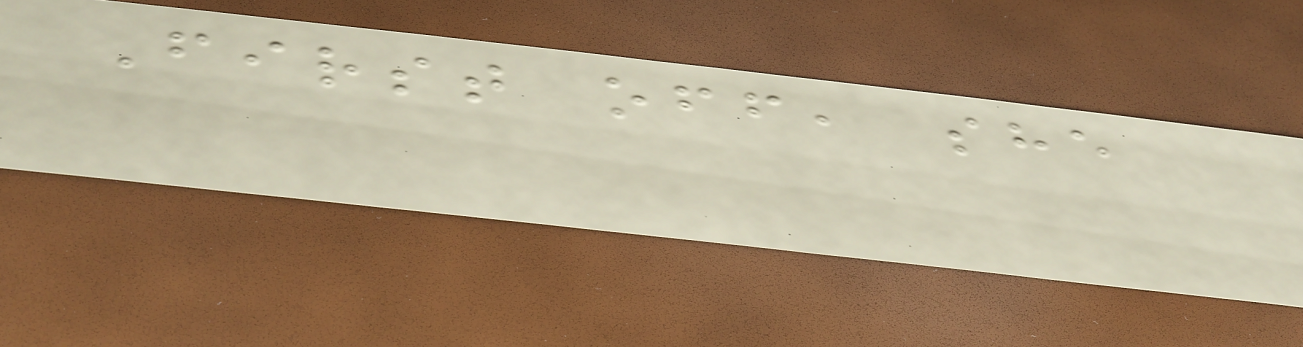First off, she
